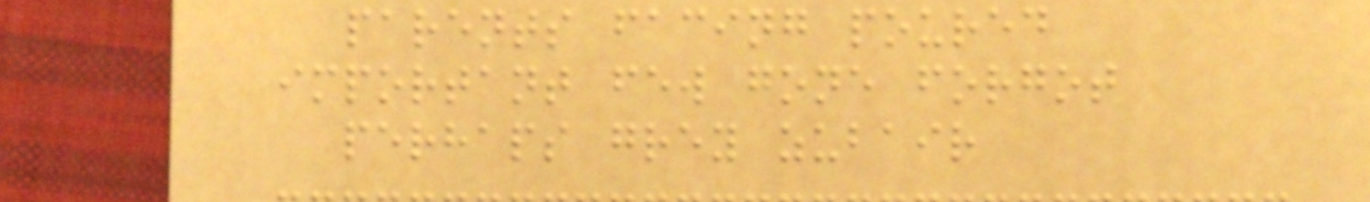parents facing poured
important few gone forgot
perhaps grey zubair
